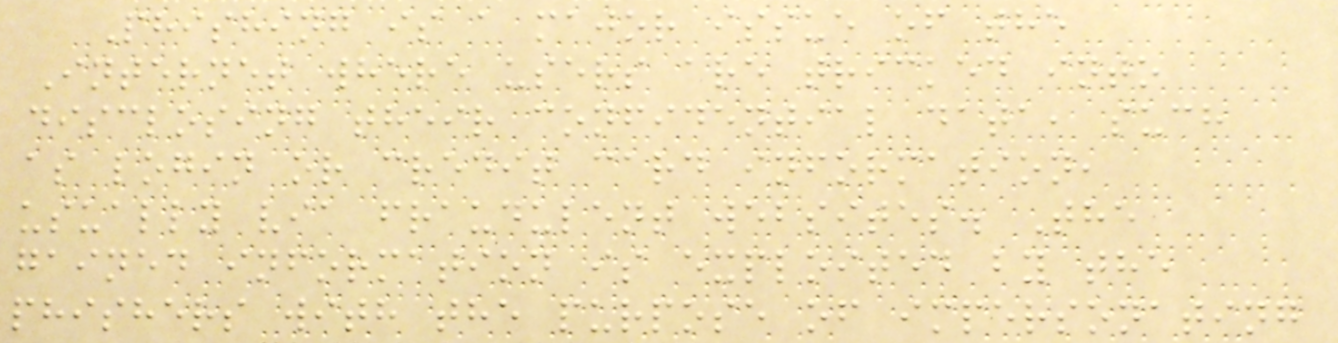Phishing is a major issue of the
Internet where users are tricked into
disclosing their confidential data, such
as login or credit card information,
usually via fraudulent websites. The
gained information is exploited by the
phishers with the purpose of impersonating
